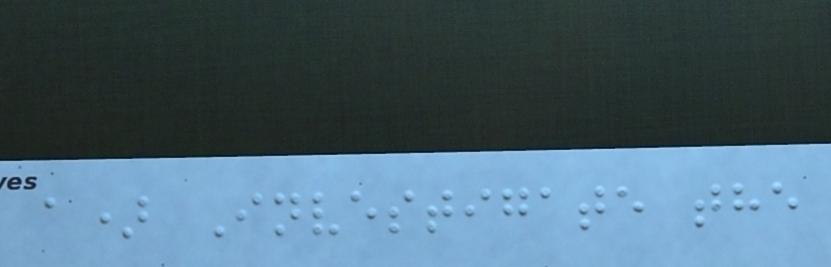a) Investigate the
